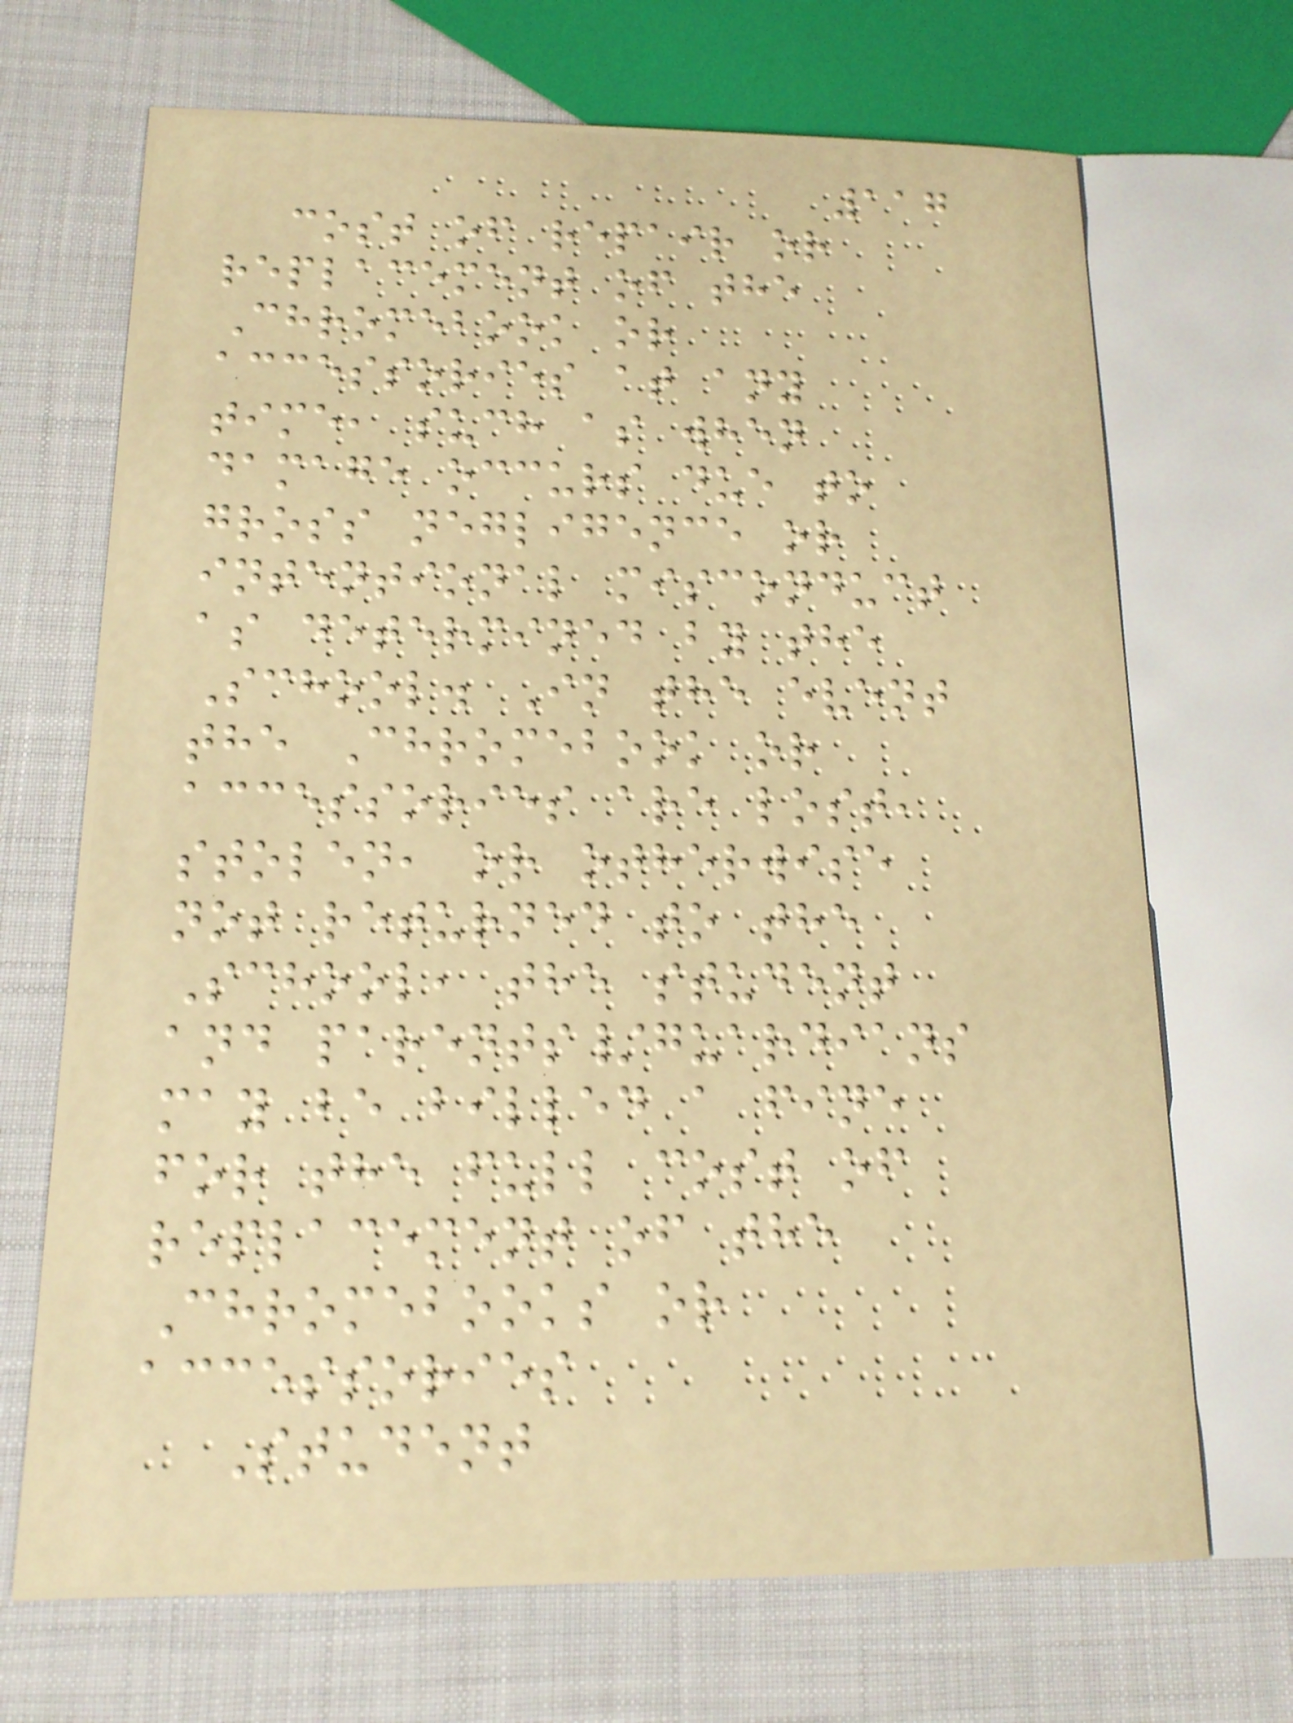117
cost of repair or
replacement of the
Chromebook or
accessories at any
time, such as when
damage occurs due to
gross negligence or
intentional misconduct
as determined by the
School. In the event
the Chromebook or
accessories are lost,
stolen, or otherwise
not returned to the
School, the student
and parents/guardians
may be billed a fine
for the full cost of
replacement of the
Chromebooks or
accessories
Student
